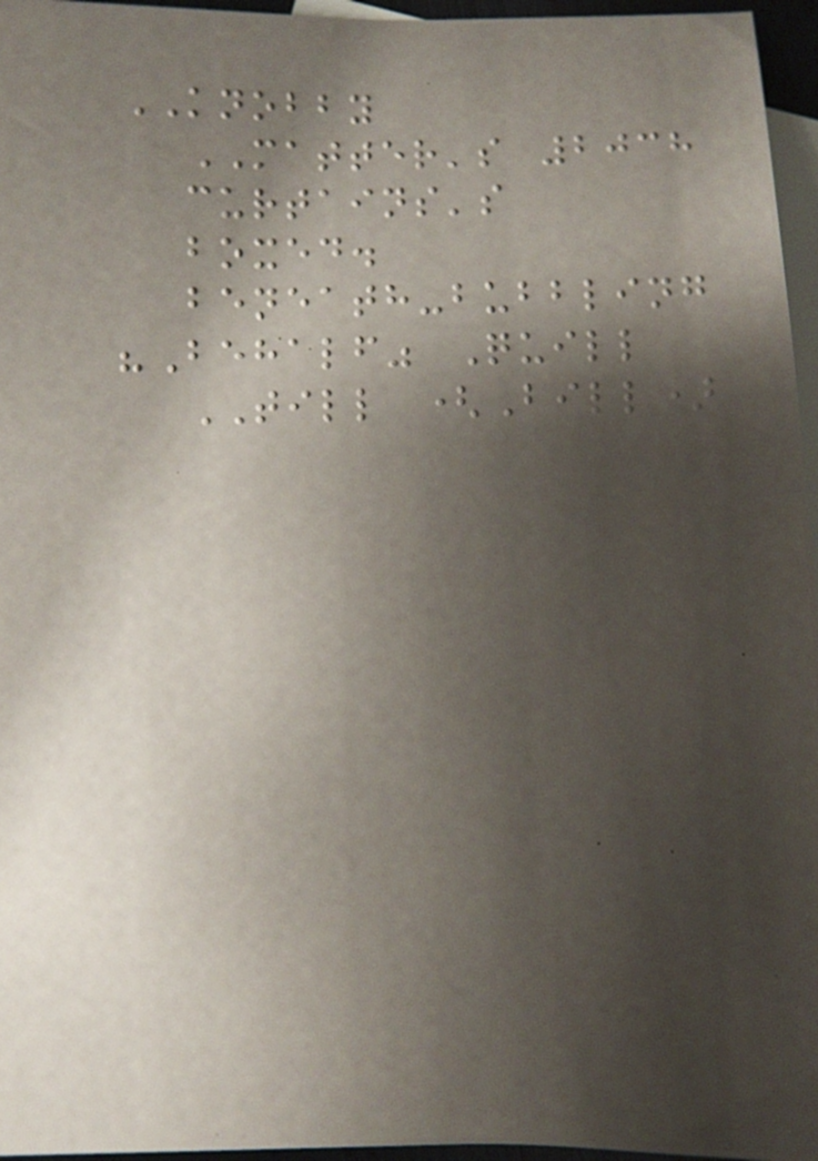KNOBBY
MATTER's 2038
curtains's
boxed.
beneath-bubbling
"Behalf" Quill
TILL (Bill)
